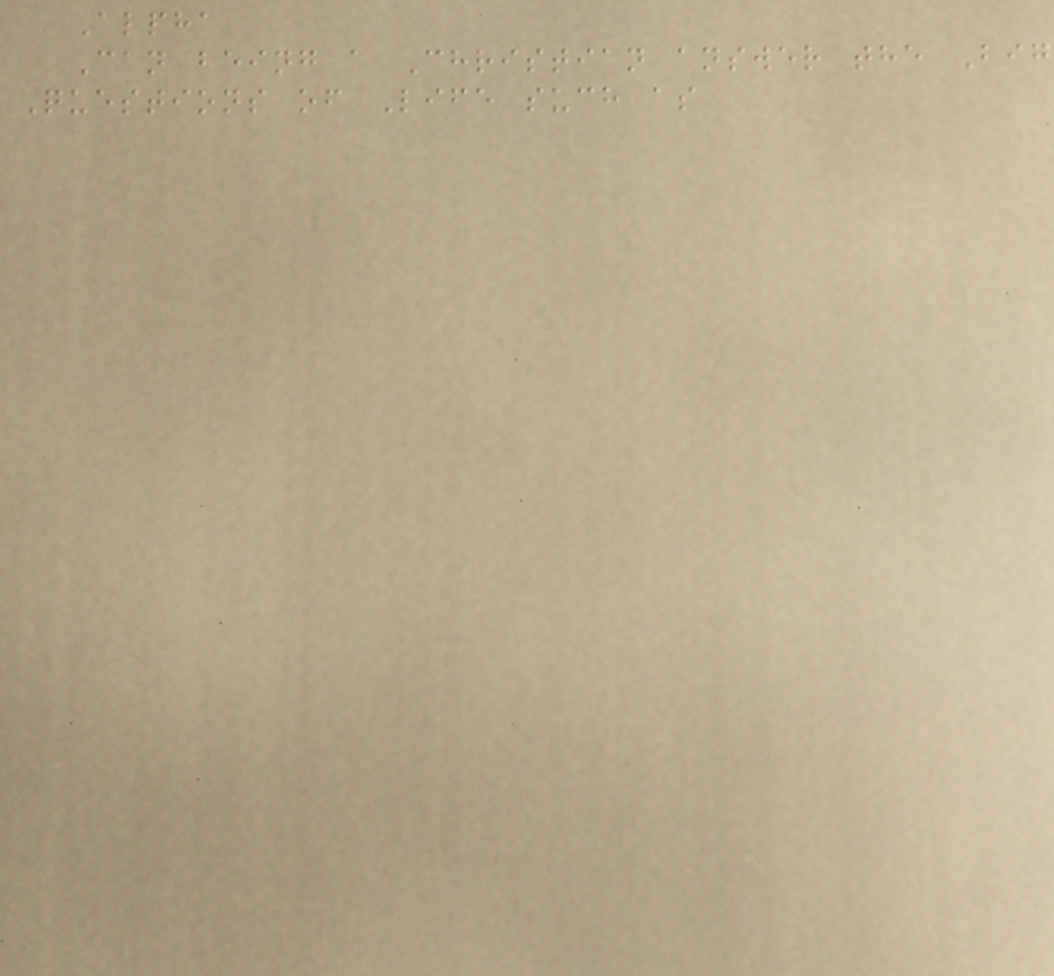Alpha
Can being a Christian answer the Big
Questions of Life such as
